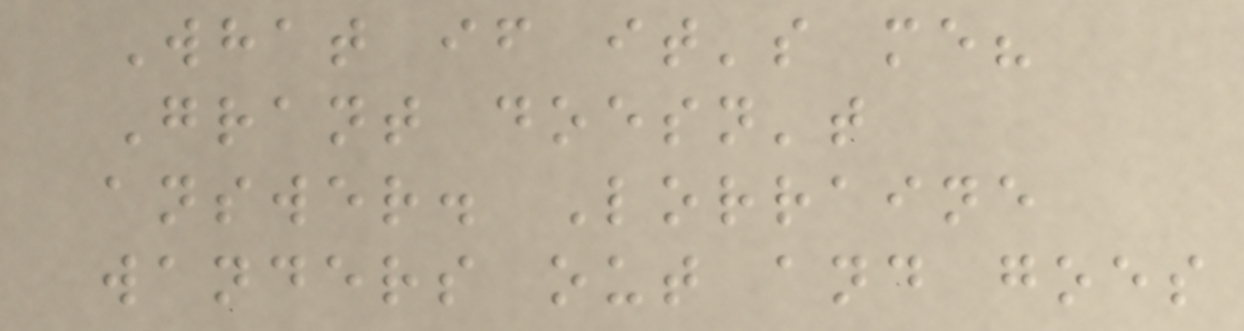What if it's me?
Grant doesn't
answer. Lorraine
wanders out and goes
